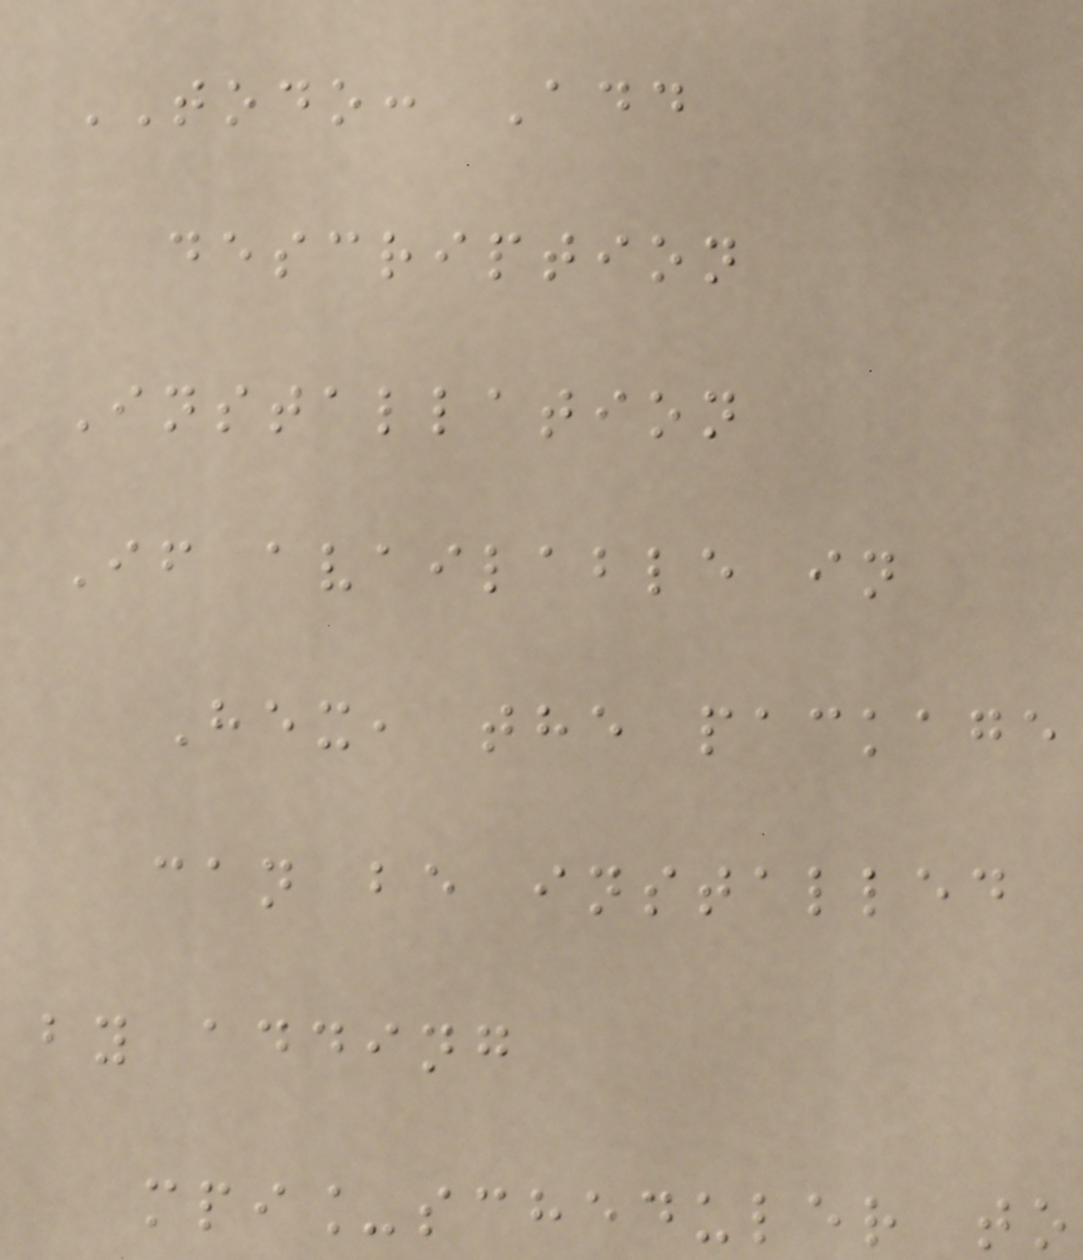TODO: Add
description
Installation
If available in
Hex, the package
can be installed
by adding
mpi_scheduler to
